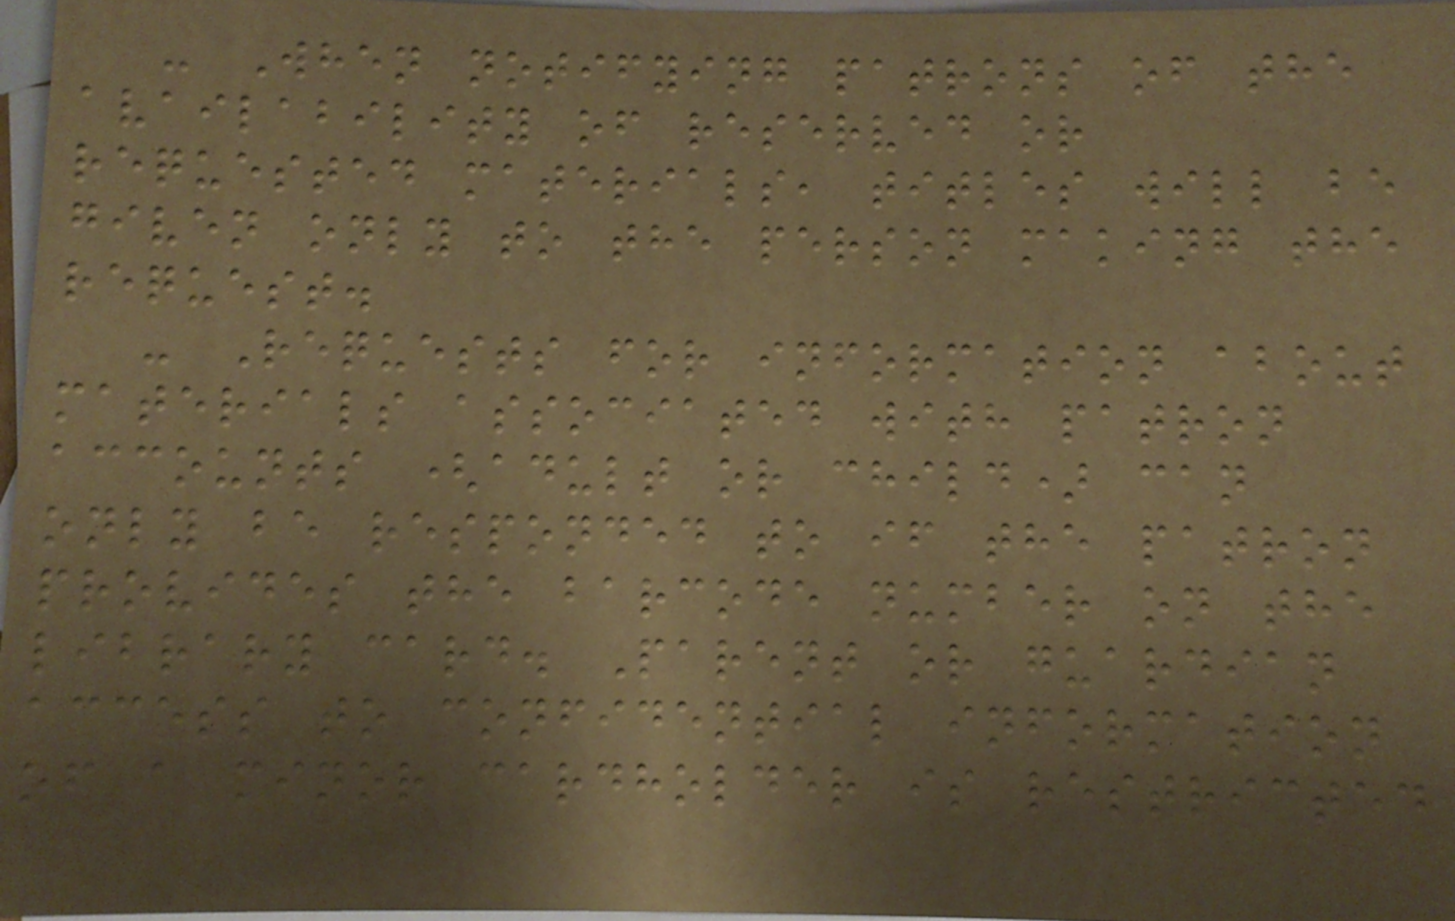- When notifying patrons of the
availability of reserved or
requested materials, titles will be
given only to the person making the
request.
- Requests for information about
materials associated with patron
accounts (adult or child) can
only be responded to if the patron
provides the barcode number on the
library card. Parent or guardian
access to confidential information
of a minor cardholder is restricted
